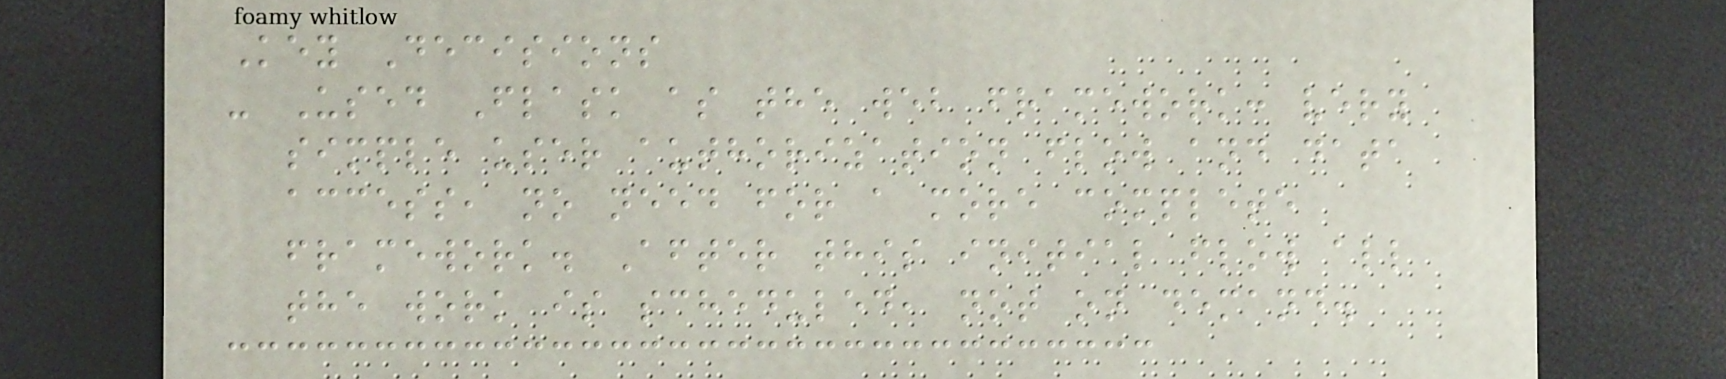Key Decisions
- Used Flask as the web framework: very
simple user authorization flow and data
access, no need for a more complete
framework. After this initial flow all
the work is scheduled, not on demand.
